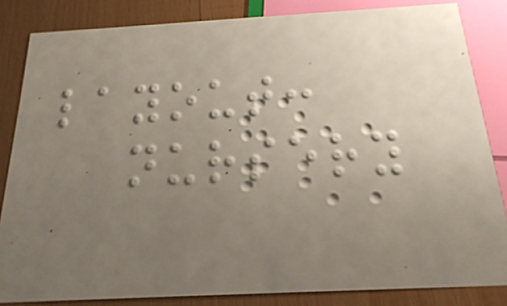layout:
nursery
